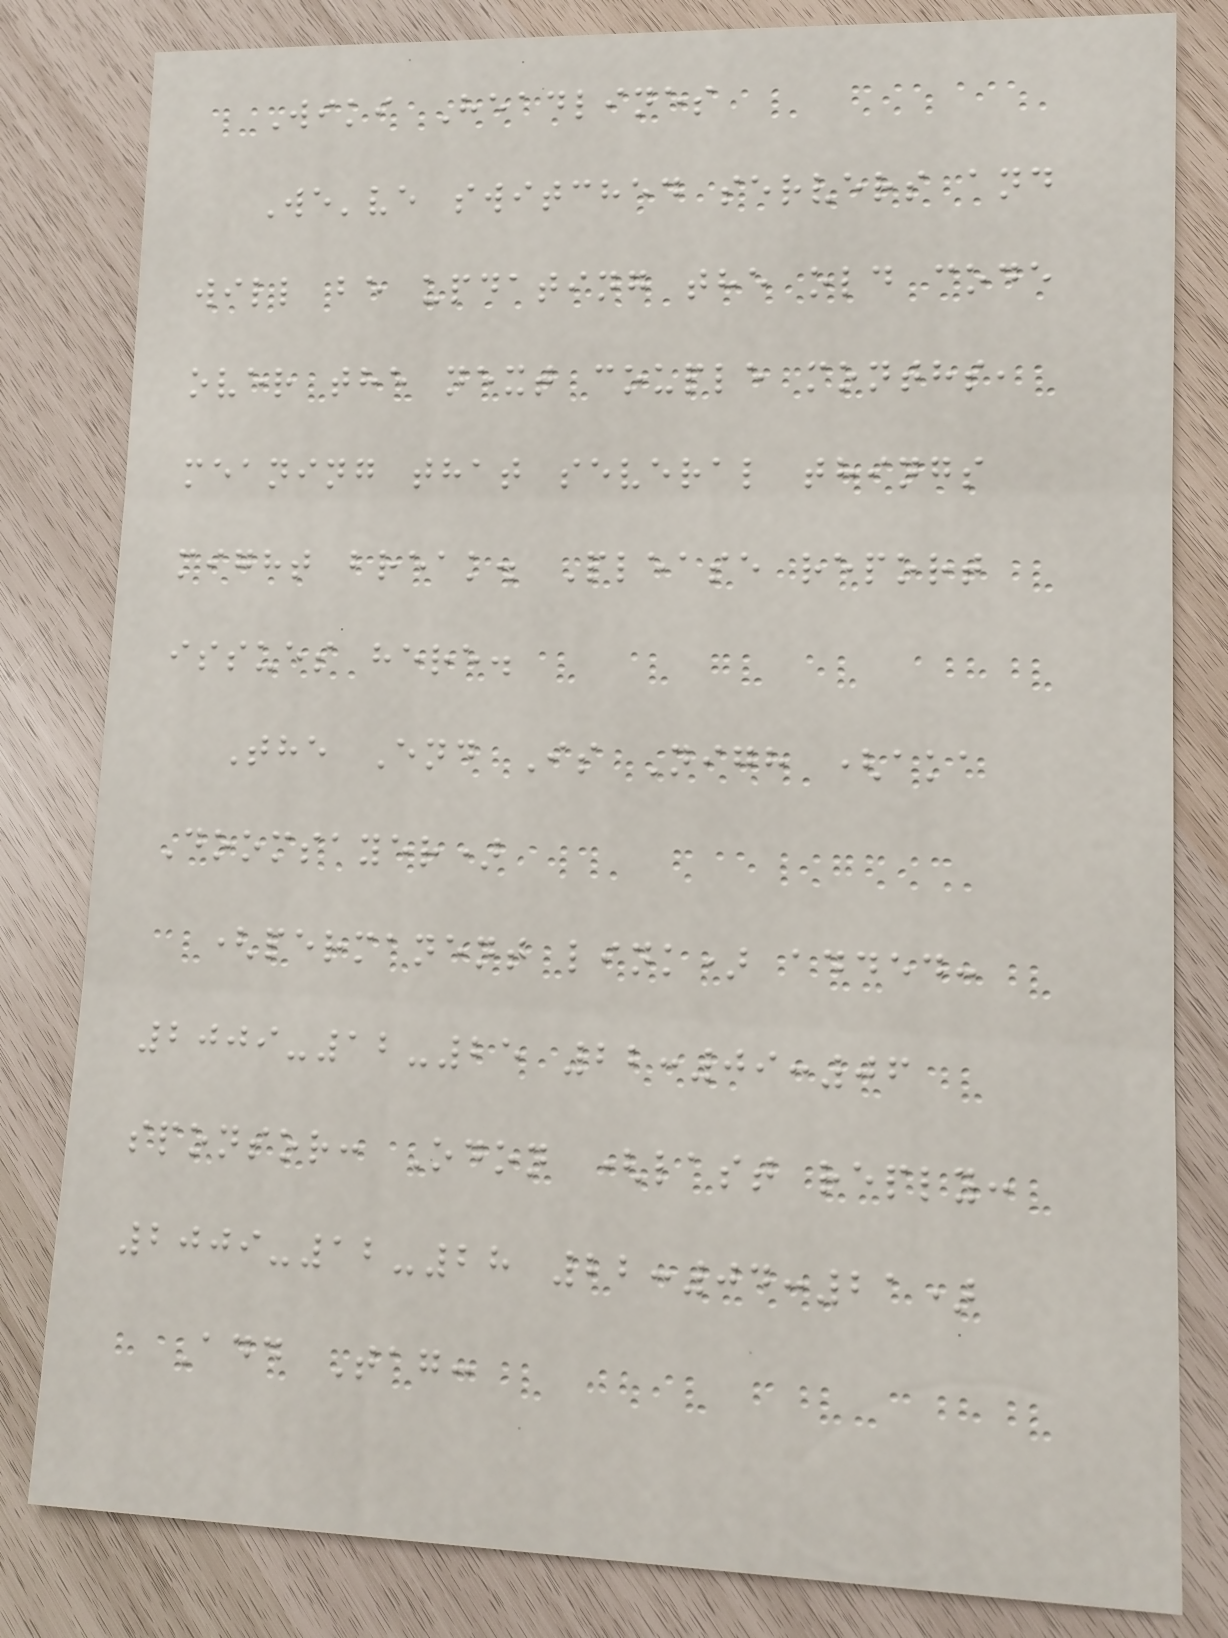Wiki Headlines
We've switched servers and
will be updating the old code
over the next couple months,
meaning that several things
might break. Please report
issues here.
The End Is Nigh (aka
Doomsayer)
(permanent link) added:
2009-12-25 22:09:06
sponsor: Odon (last reply:
2009-12-28 22:04:21)
Add Tag:
